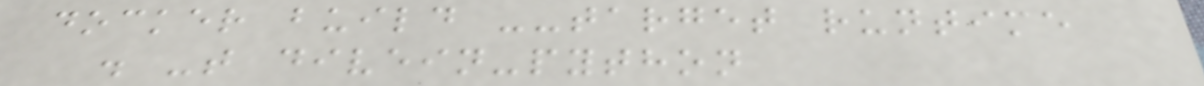docker build --target runtime
. -t divein-python
